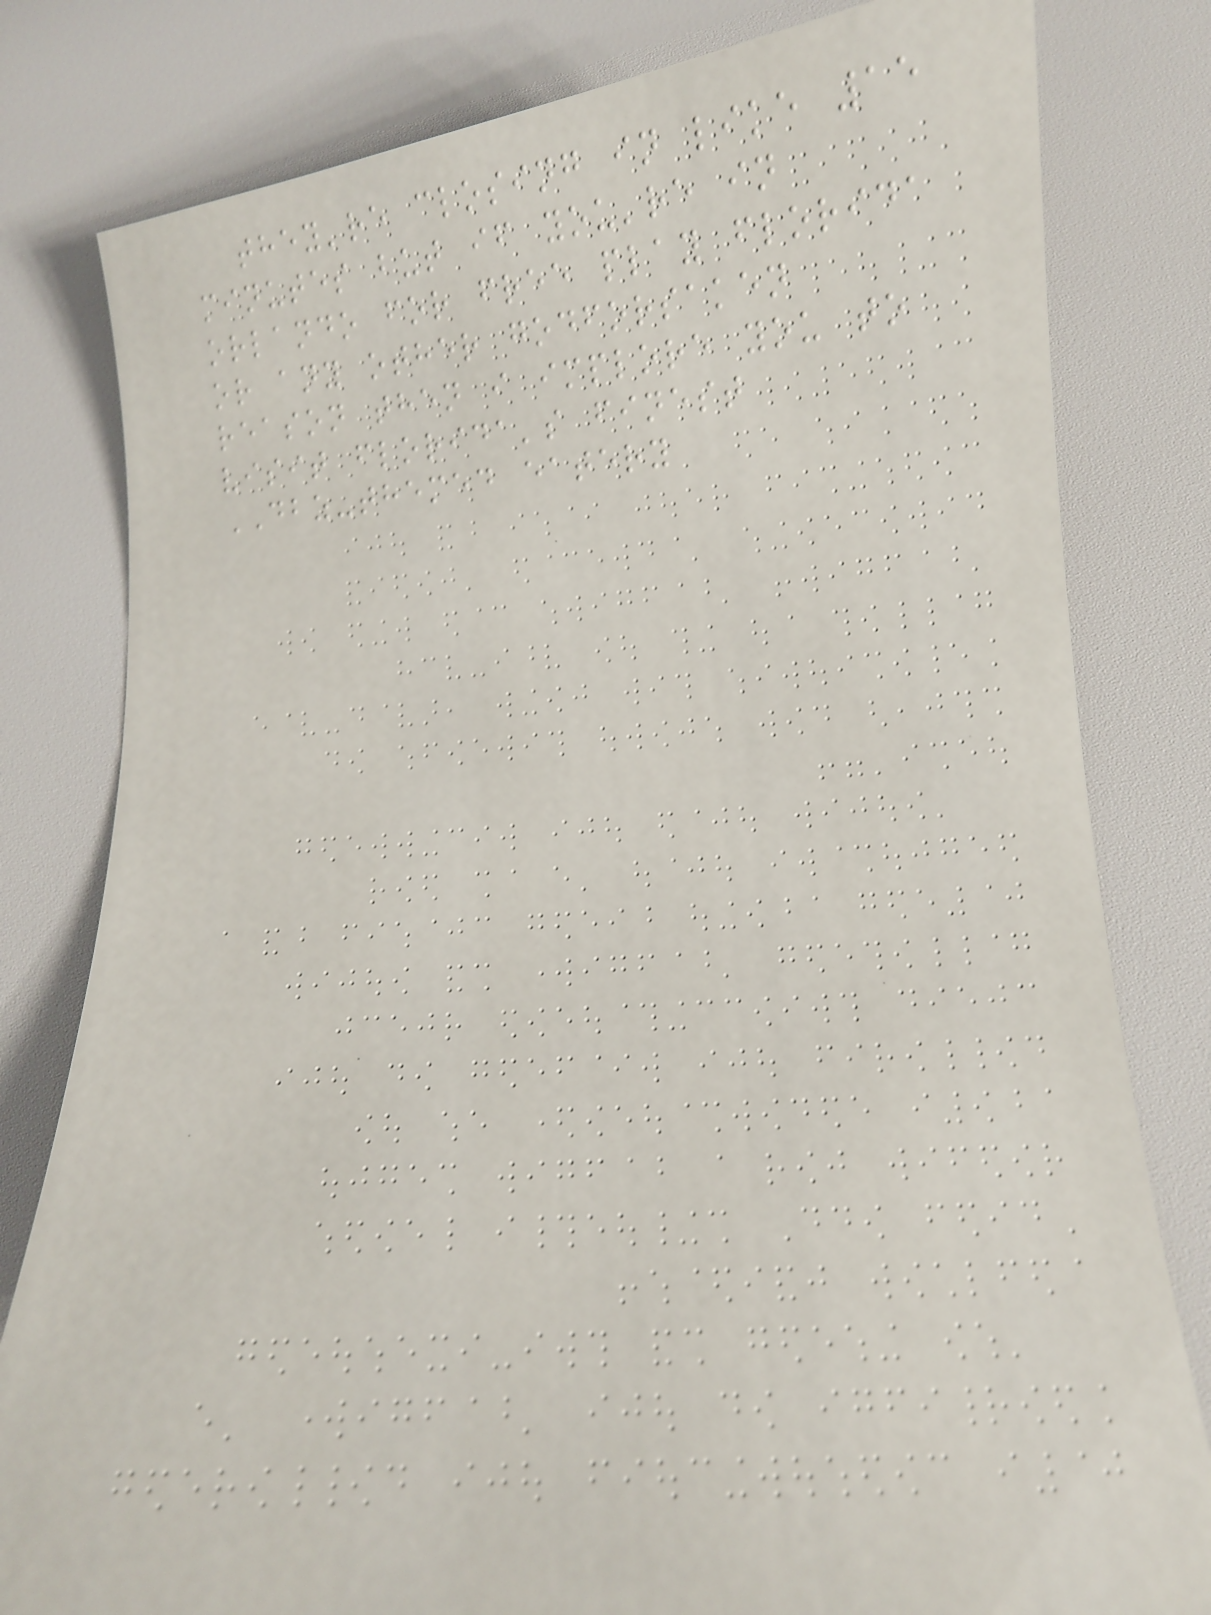they're closing in like 15
minutes but if you're in
orlando for free play florida
or any other godforsaken
reason then i implore you to
visit florida's finest
DBZ-themed eatery
